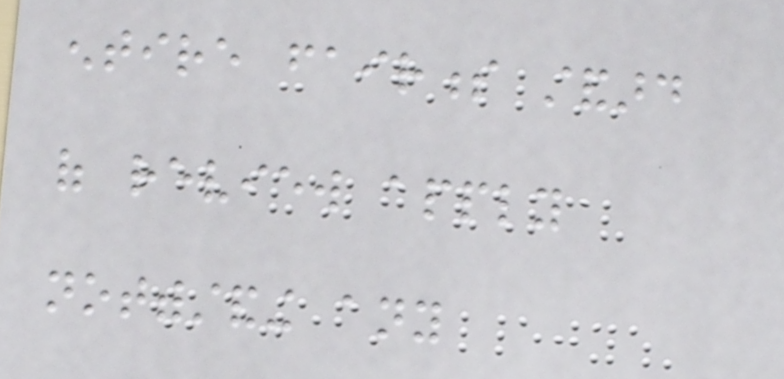entire fairness standard
of review apply
notwithstanding any
